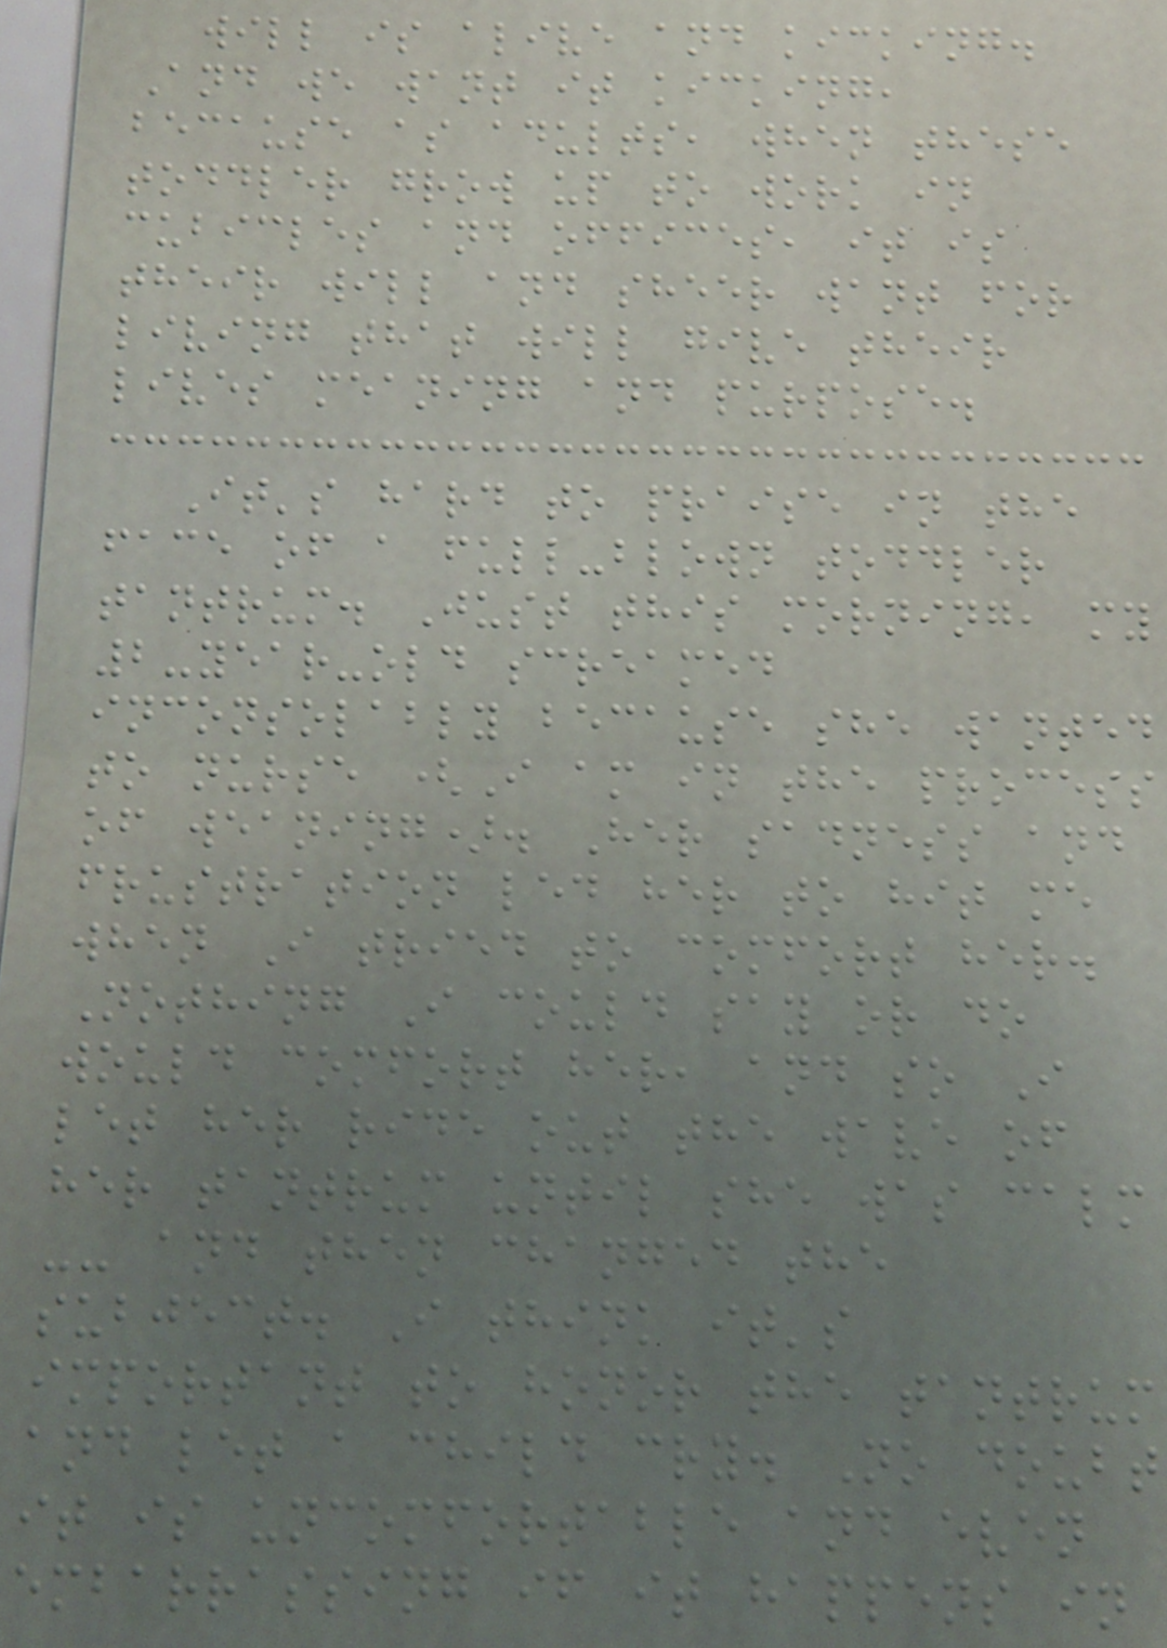will is alive and kicking.
And we want it kicking,
because as adults, when these
toddler grow up to work in
cubicles and offices, it is
their will and sheer want for
living that will give their
lives meaning and purpose.
It's hard to praise in the
face of a full-blown toddler
tantrum. Just this morning, my
2-year-old screamed
inconsolably because she wanted
to nurse (I am in the process
of weaning). Her sadness and
frustration led her to hit me
when I tried to comfort her.
Nothing I could say or do
would comfort her, and so I
let her ride out the wave of
her tantrum until she was calm
-- and then changed the
subject. I think it's
important to honor the tantrum
and let a child cry. No doubt
it is uncomfortable and even
embarrassing if it happens in
